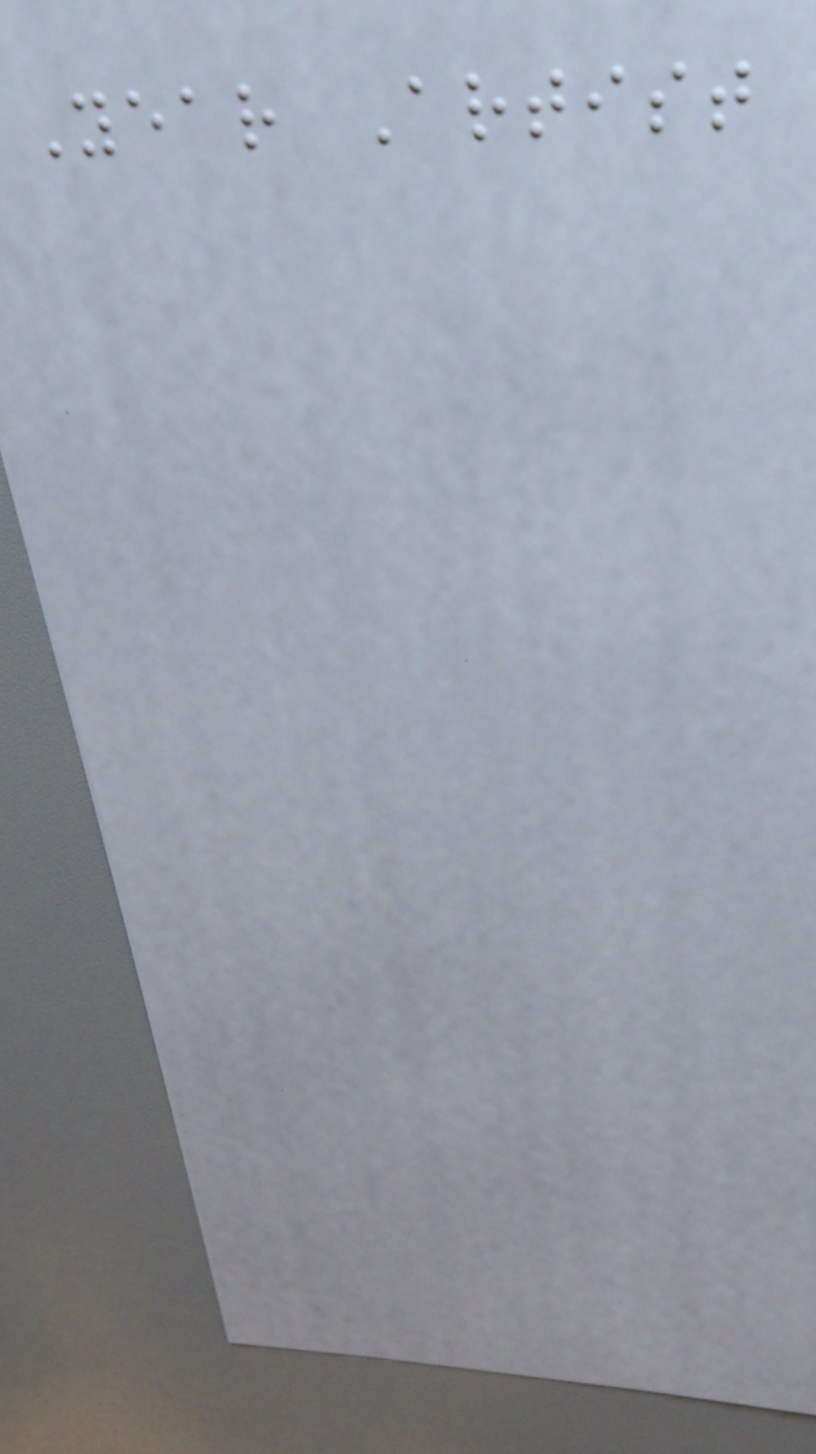Year Artist
